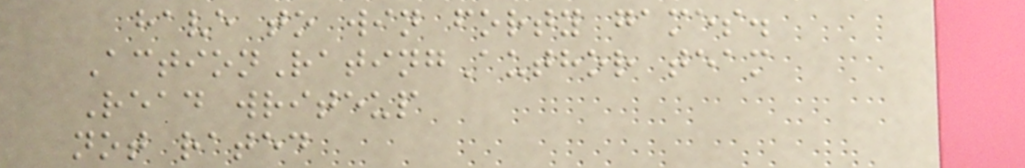have to win forty games.
ActionRatingAuthor team
Read writeup
not rated
